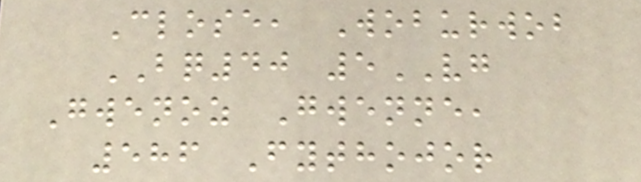Close, Woburwob
BQ40 5VG
Gwenoz Gwenne,
586 Fythojor
